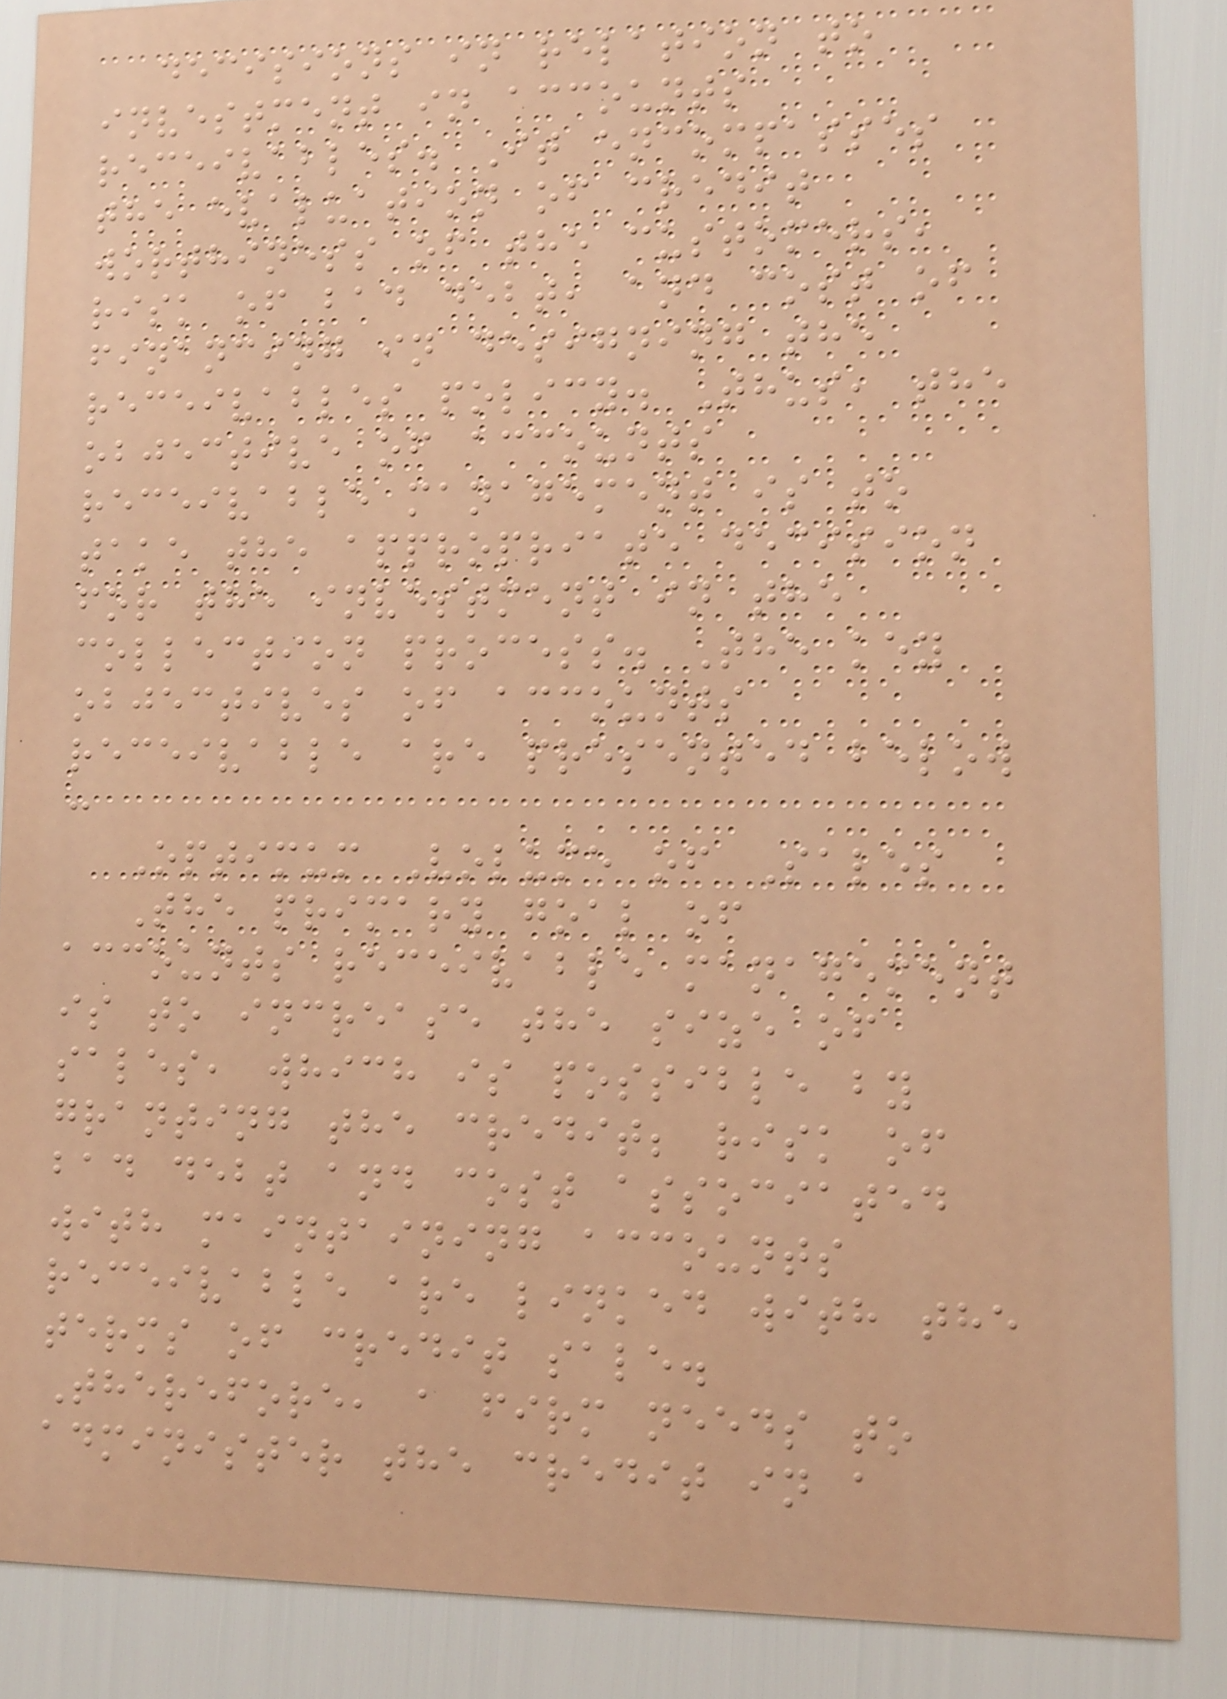decisions in relation to
investment in accounts
receivables. It encompasses
the evaluation of credit
worthiness of the customers,
risk of bad debt, and cost of
financing in designing the
receivables policy. Thus, the
objective of accounts
receivable management is to
take the appropriate decision
for the investment in the
collection process. The key
objectives of accounts
receivable are presented below
:
Optimum Volume of Sales
The primary goal of
accounts receivable management
is to increase the size of
sales, which is possible by
granting the credit; risk of
bad debt and cost associated
with maintaining accounts
receivable are linked with the
terms of credit sale.
Therefore, a firm needs to
administer the credit in a
